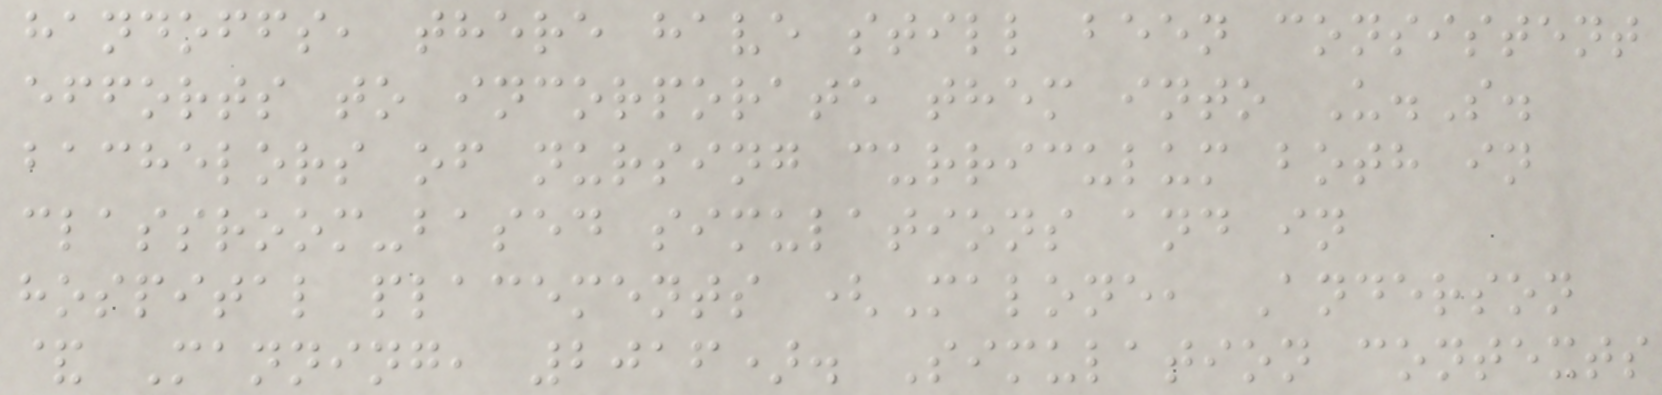handoffs, there have still been consistent
efforts to incorporate them into U.S.
bachelors of nursing curriculum both in
classroom-based simulations and in
hospital placements (Malone, Anderson
& Manning, 2016). Simulation contexts
